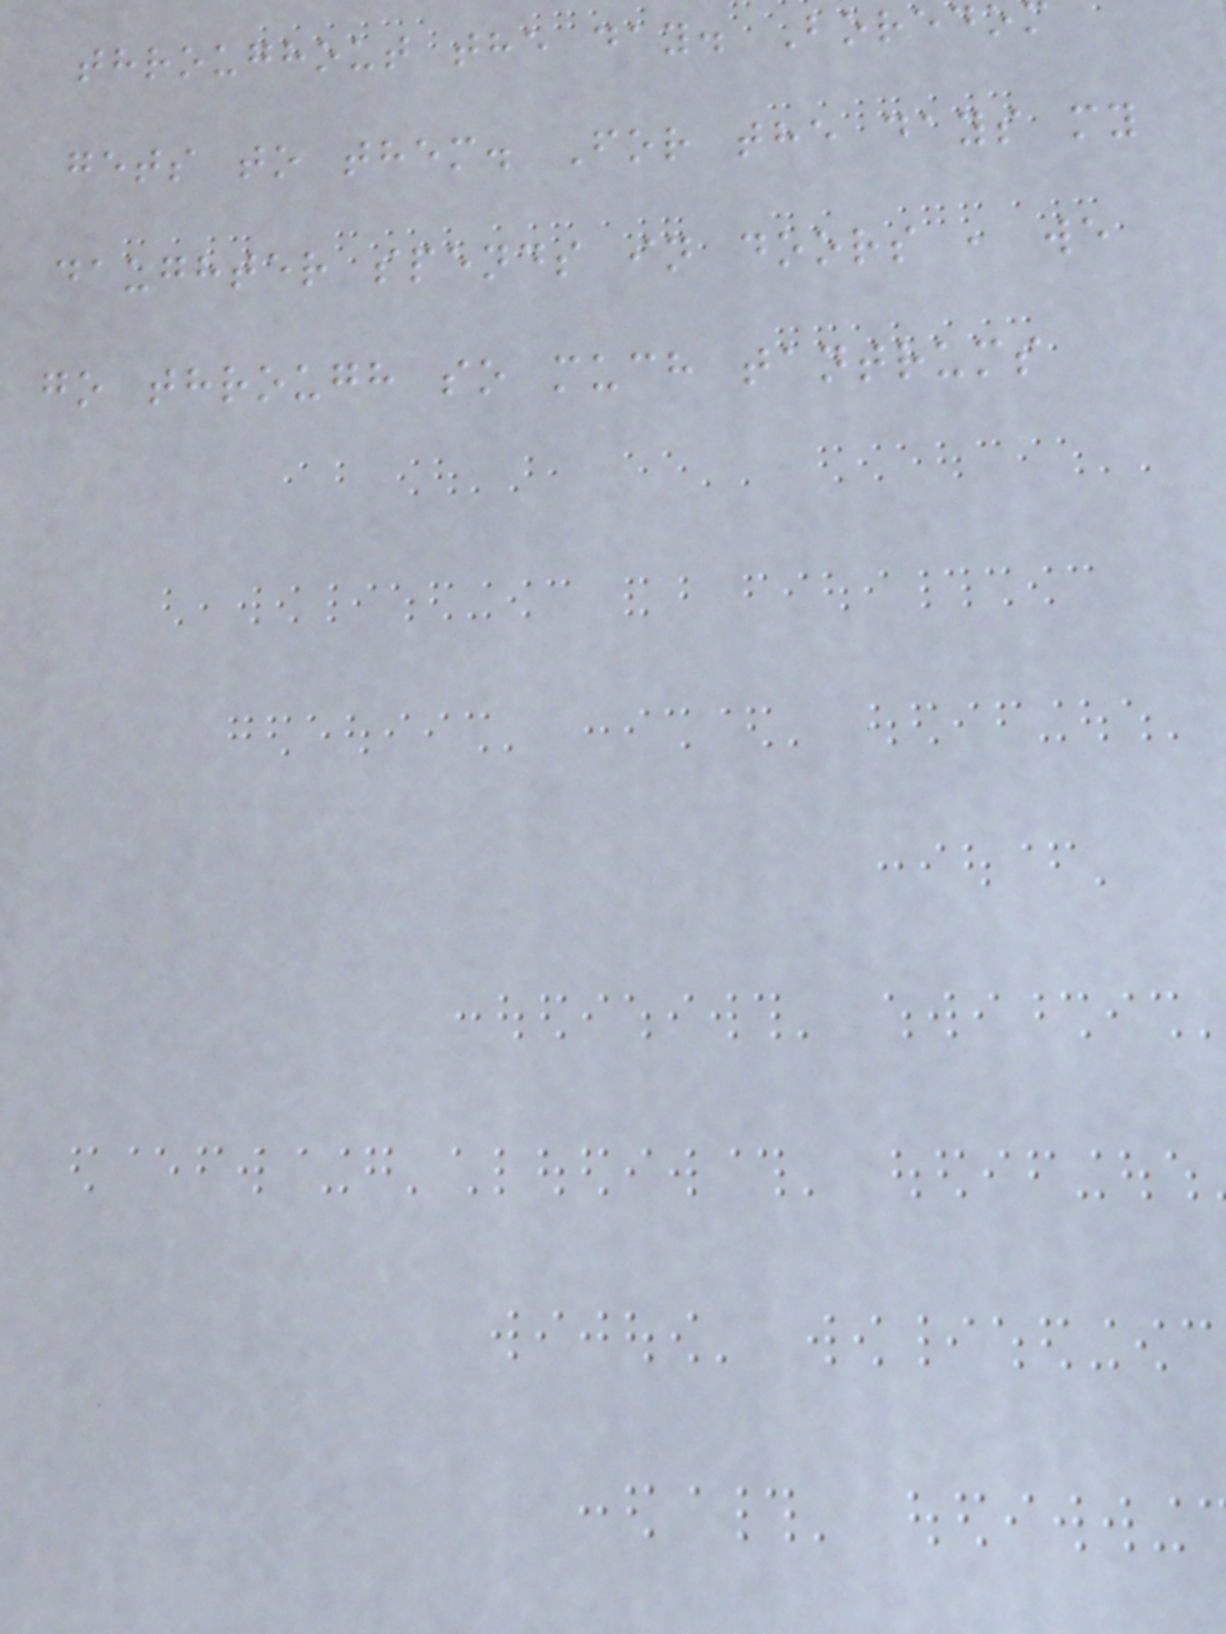throughout the day. Boredo
gets to them. For the days my
daughter spends in doors , we
go through so much tantrums
